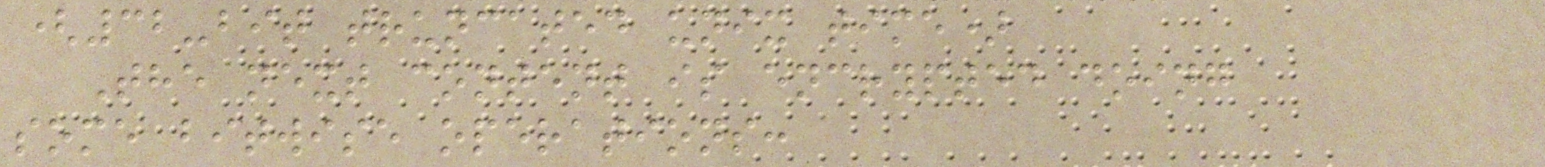(32-bit truncated unix time)
The next content is encrypted doing
some bitwise operations:
